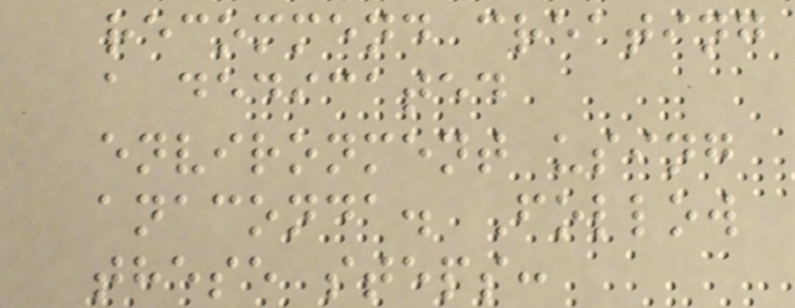recommend creating
a dedicated
environment using
anaconda. Follow
these steps:
